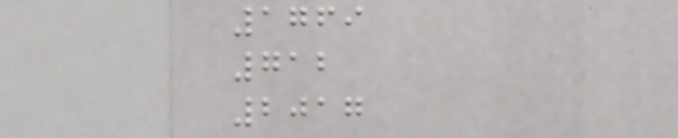1769
712
2017
